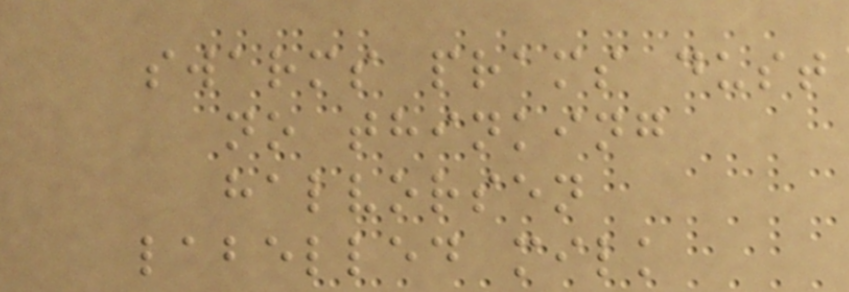swarms prams dust
no thinking
halvorsen
labelled milk
